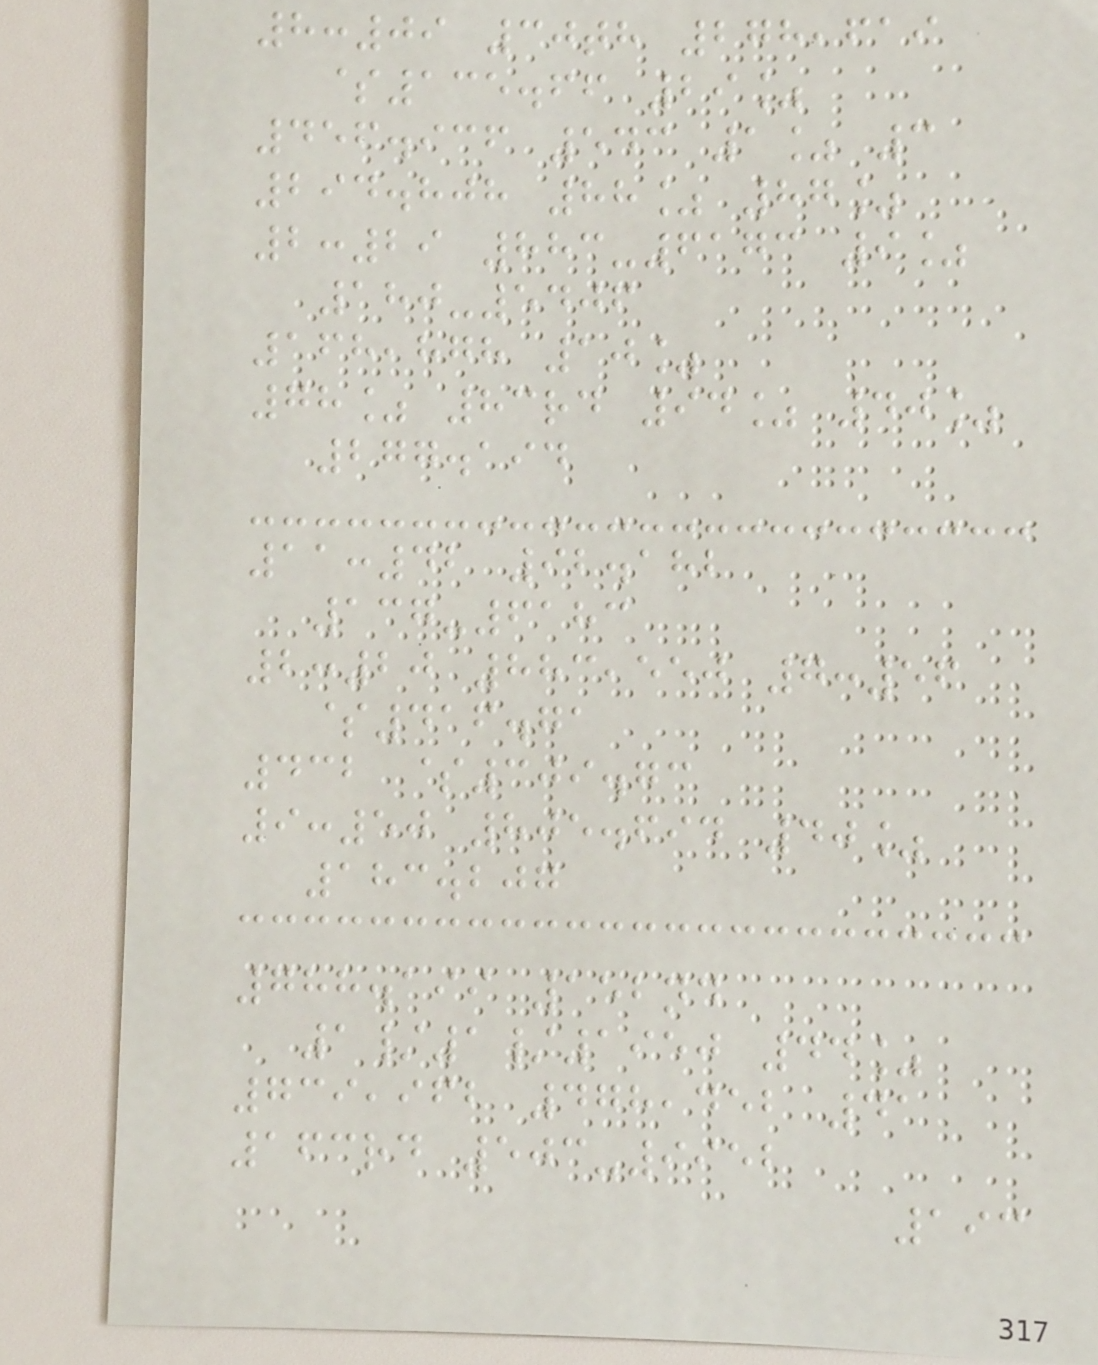8:09 30th 278,619
$135.66 29%
456.936 543 1% 3
294.808 88% 87%
2:29 883-6173 9%
180-5406
168,878 10%
78% 83rd 94% 40%
277.194
11:42 92.182
137-6183
2:20 883,550 7:56
$416.71
432 $309.73
9:50 805.694 40%
183.207
788.199 152nd
1/1/1950 44%
739,962 478,452 41
163rd 503-9952
193
